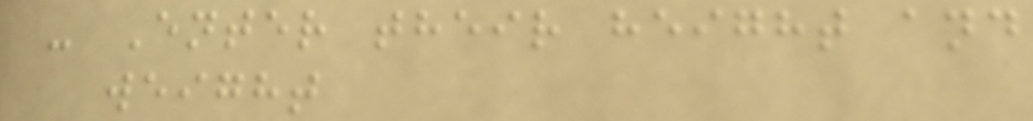- Enter their height and
weight
